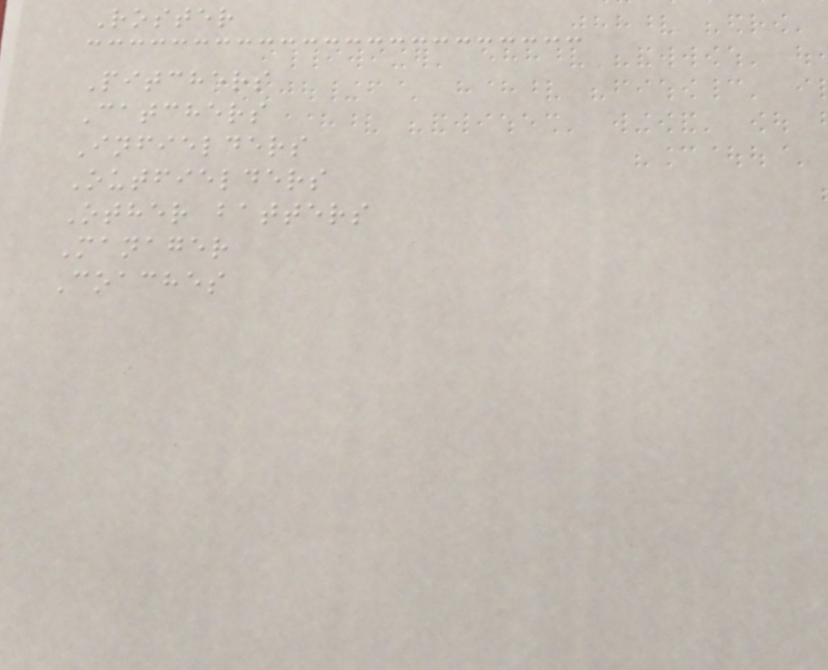Roster
Pitchers
Catchers
Infielders
Outfielders
Other batters
Manager
Coaches
